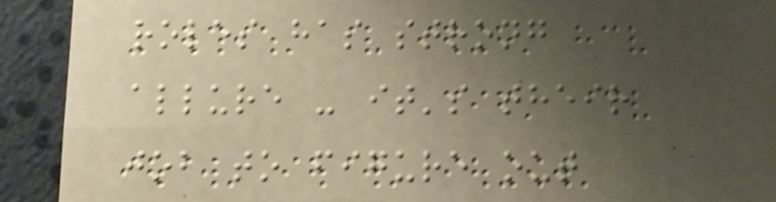roles has strong
allure - it's their
job to figure out
